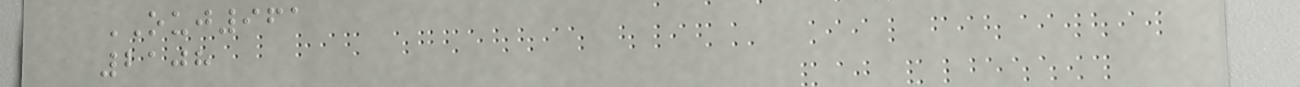OUJ961
2108
